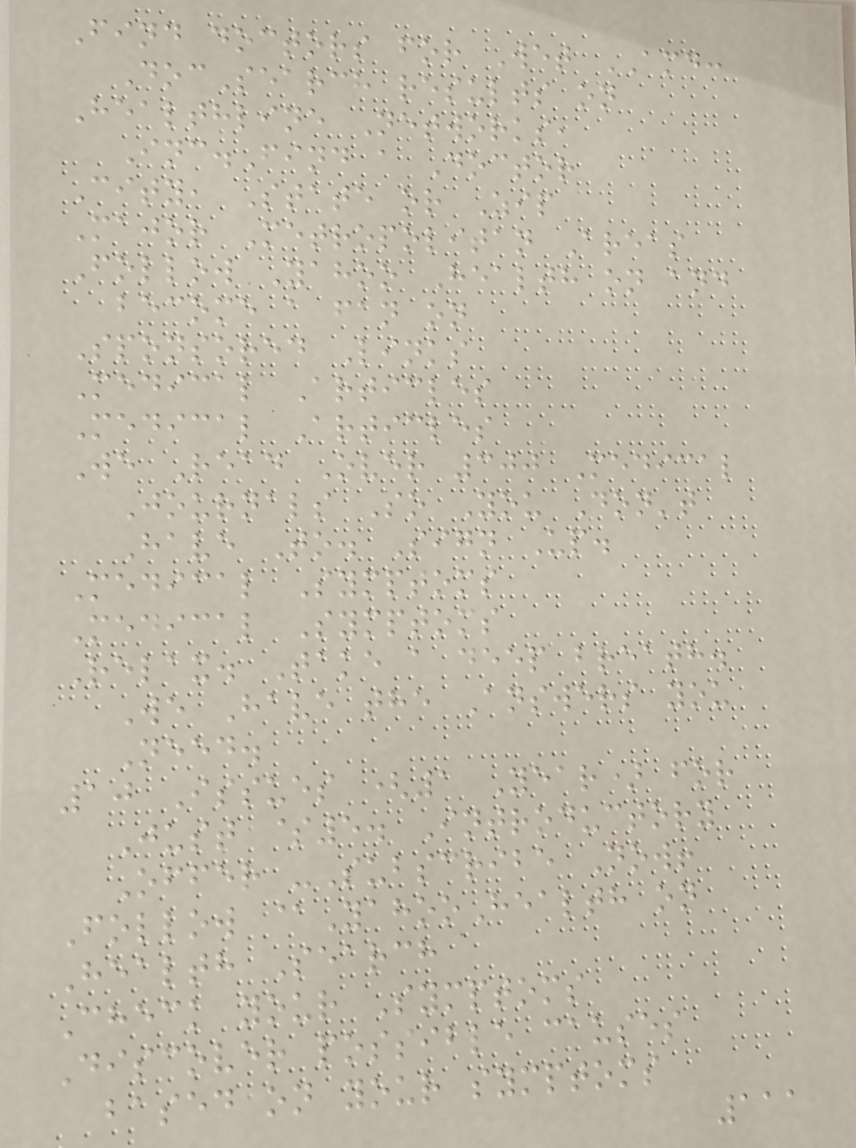Find doctors for Wet AMD:
DocSearch results on
Healthline Networks,
Inc.Find a Doctor
City, State or Zip
Major Metropolitan Areas
Follow Yahoo Health on and
become a fan on
Sponsored Links
Medical Articles
Medical Articles
We Read Over 300 Medical
Journals So You Don't
Have To. Sign Up.
Medical Symptoms
Medical Symptoms
Relax. Take a deep breath.
We Have the Answers you
Need.
10 Issues (1 Year) for
Just $5. Introductory
Offer -Subscribe Now!
Follow @YahooHealth on
Health Search
Check your Symptoms
Discover possible causes
based on your symptoms
111
